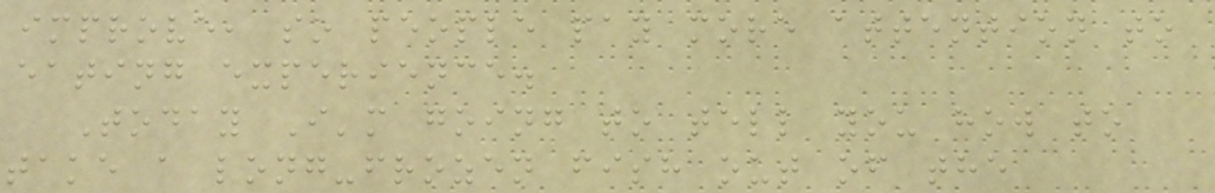improve, so people pay more attention to
eating experience.
Today I'm going to tell you how to
take a long-frozen fish out of the
